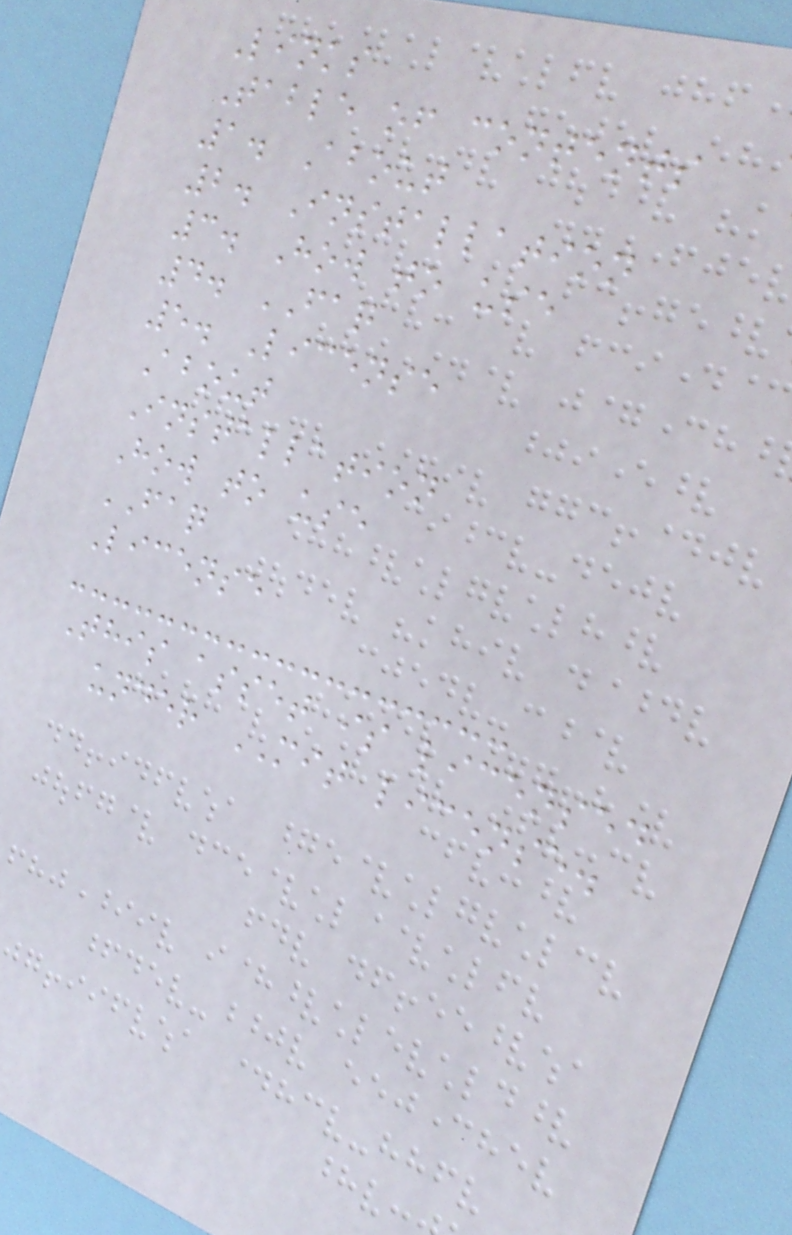Links
Table of contents
1. About
2. Installation
3. How to use
4. FAQ
5. License
About
Installation
How to use
FAQ
License
This asset is licensed
under MIT license.
